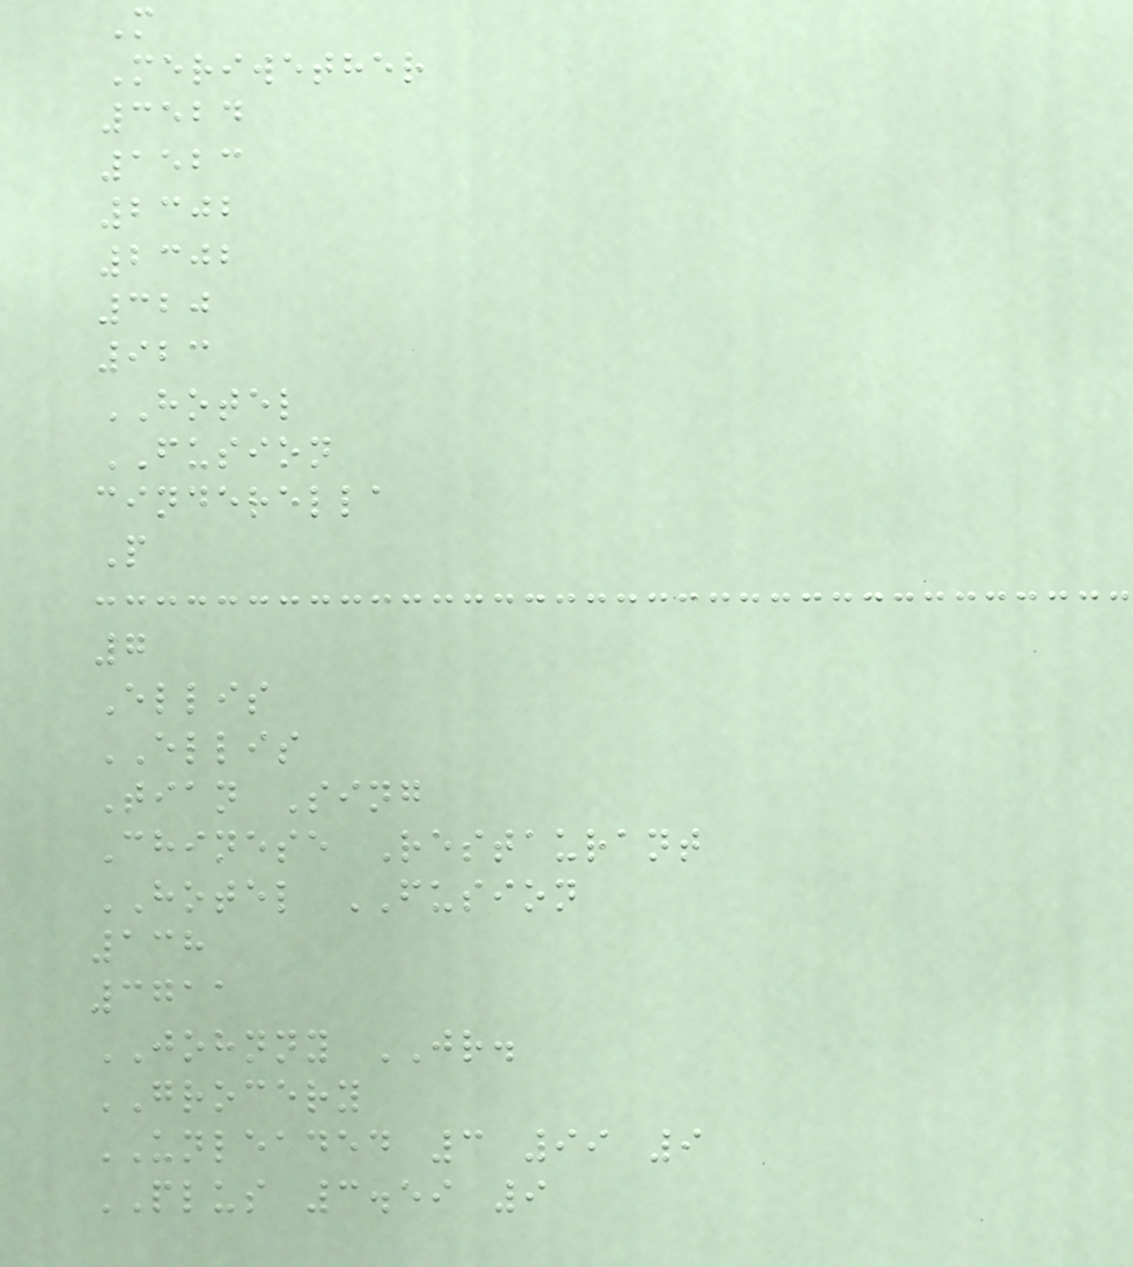M
Meriwether
3524
1523
2302
2302
320
923
HOTEL
FUSION
cinderella
P
7
Ellis
ELLIS
Tian Sing
Chinese Restaurant
HOTEL FUSION
138
3711
JOHNNY JR.
GROCERY
UNLEADED 3 99 9
PLUS 3.59 9
